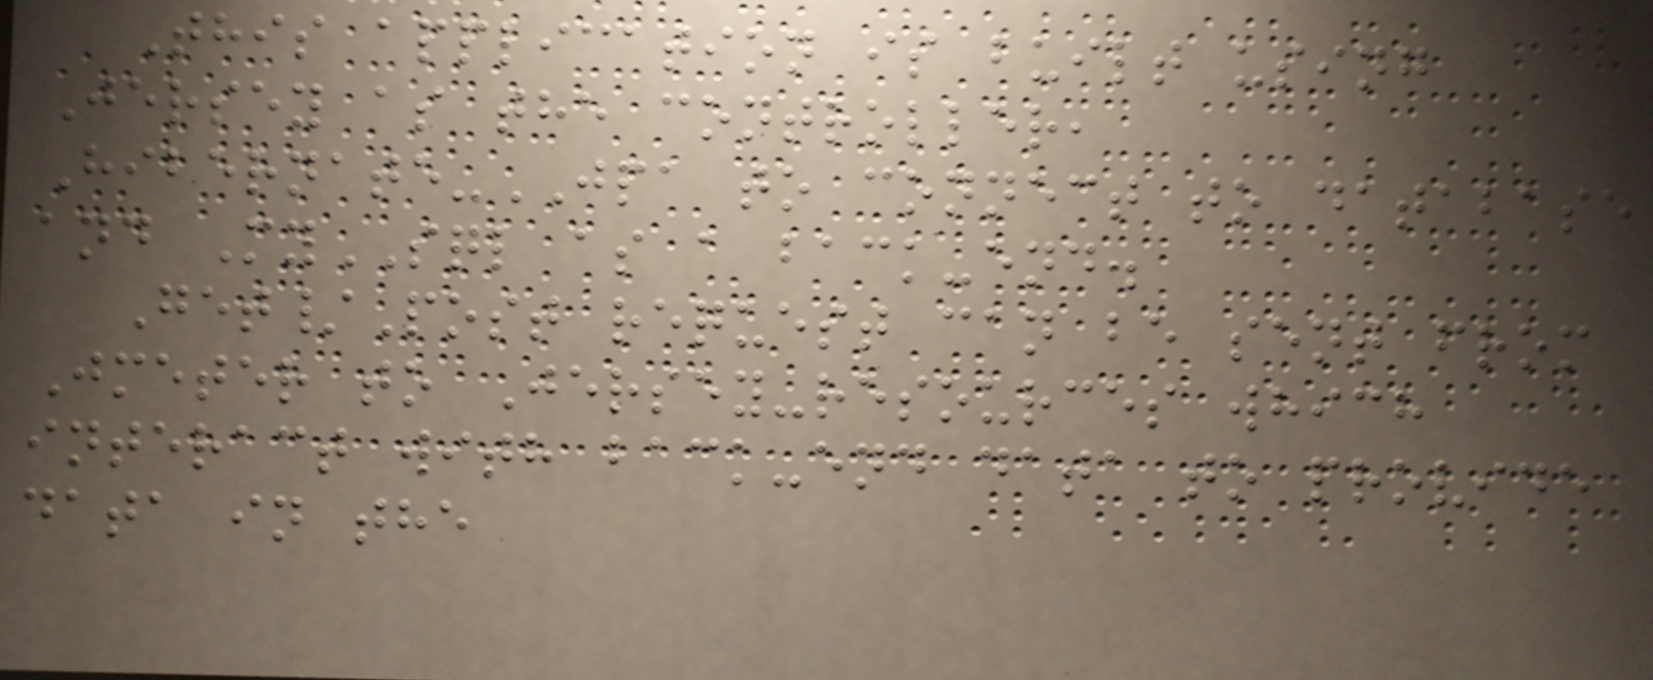This application is built using
Jersey as the controller,
Hibernate-JPA to connect to database
and MySQL as a back-end.
Get/Post request can be sent from
Jmeter to Jersey-resources which
interact with back-end data to provide
data in the
